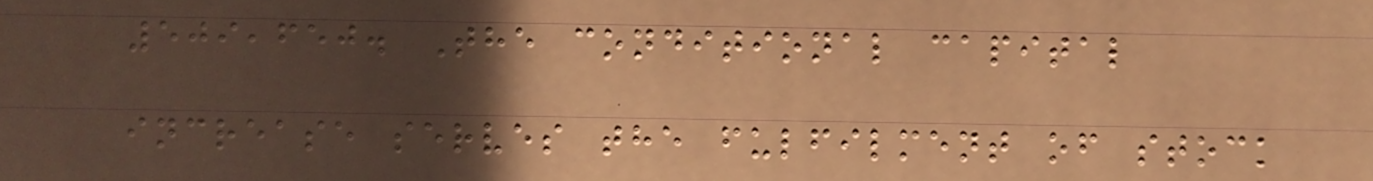509,650. The conditional capital
increase serves the fulfilment of stock
